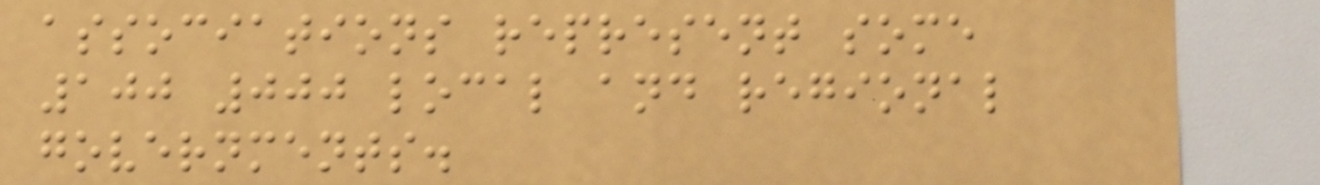associations represent some
100 000 local and regional
governments.
